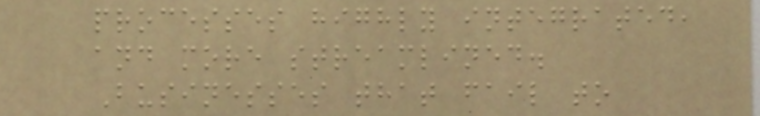processes highly integrated,
and more streamlined.
Businesses that fail to
